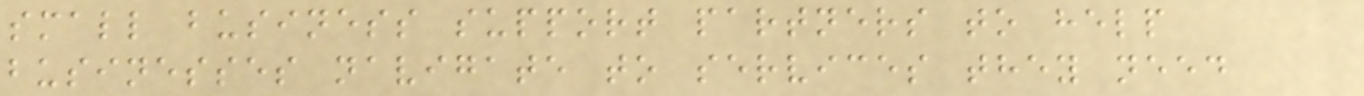small business support partners to help
businesses navigate to services they need
